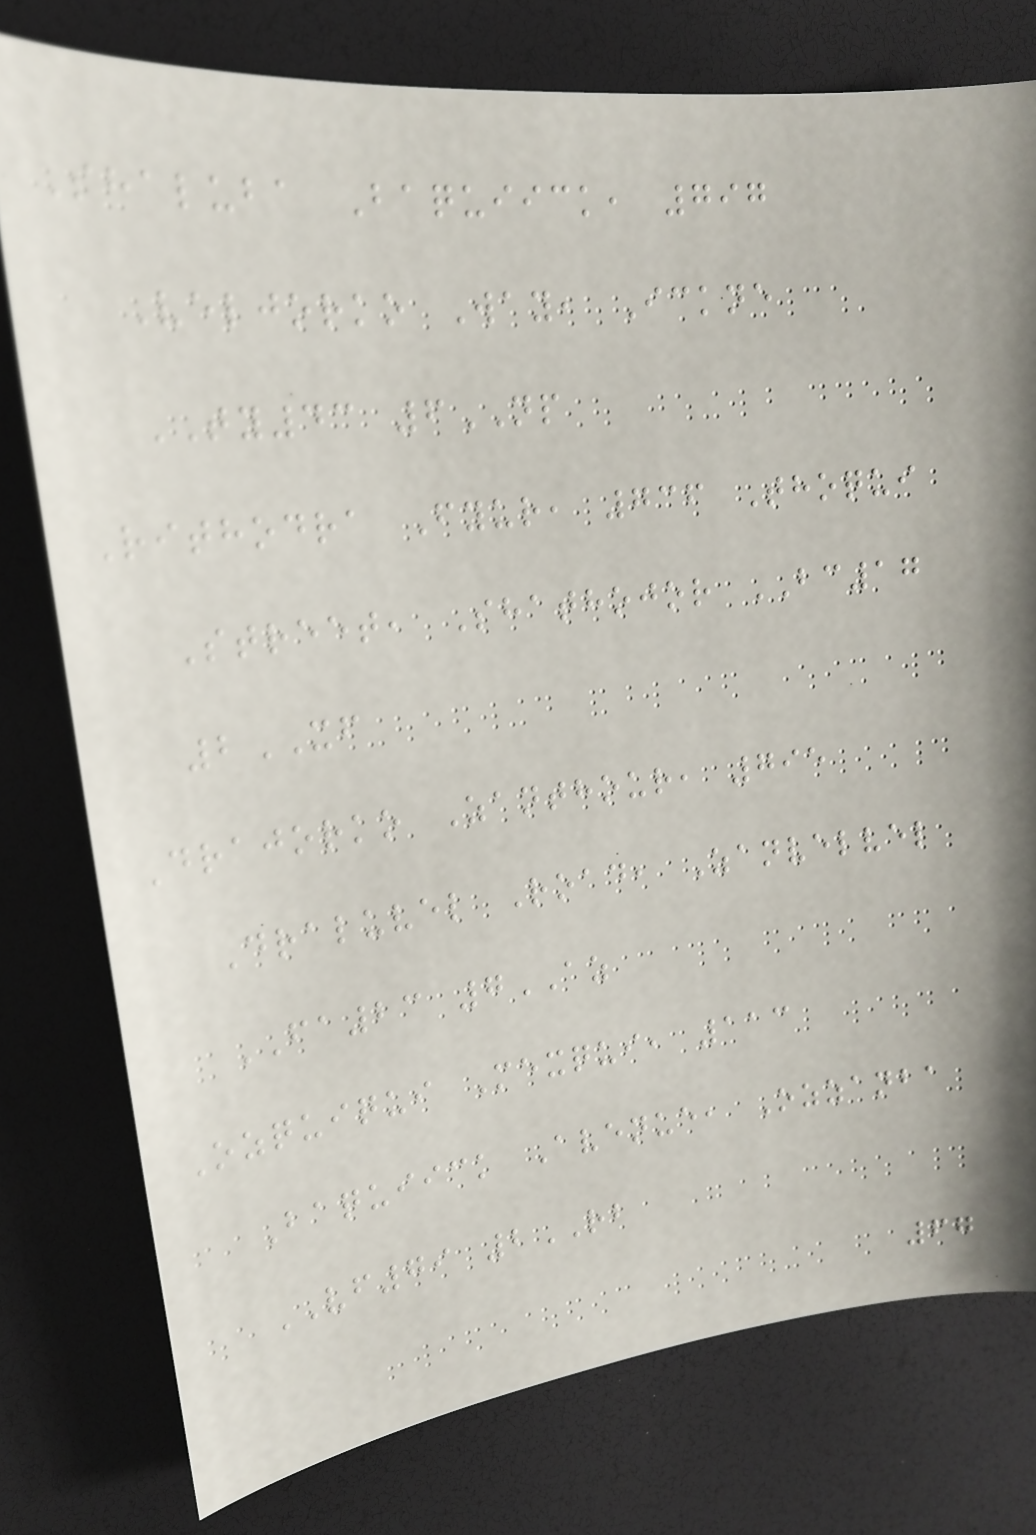Shaluba Baquiick, 797
Veljorko Way, Ickne
TY43 6NP
Rithodra Fyur, 736 Thoqui
Street, Shathojor BC17
2XF
Drajorko Zanthour, 795
Draluvel Road, Zanvelvel
FA23 7AZ
Ozquiqui Mexqui, 113
Baquiick Avenue, Ozzanba
VF79 2RB
67
